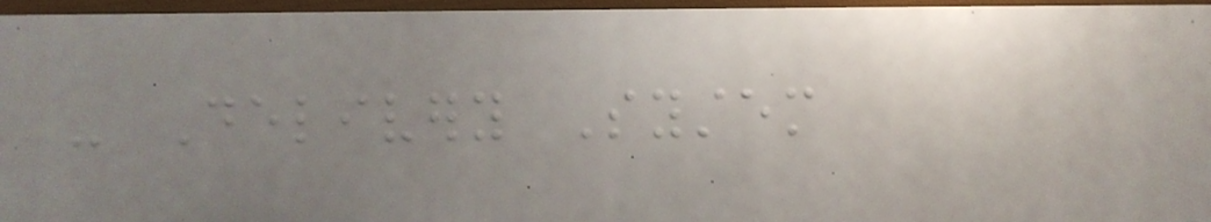- Delivery System
